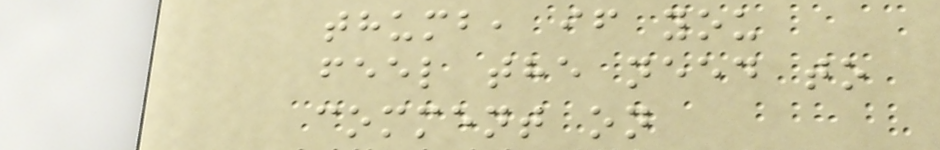thumb, if you
feel the need to
comment on
